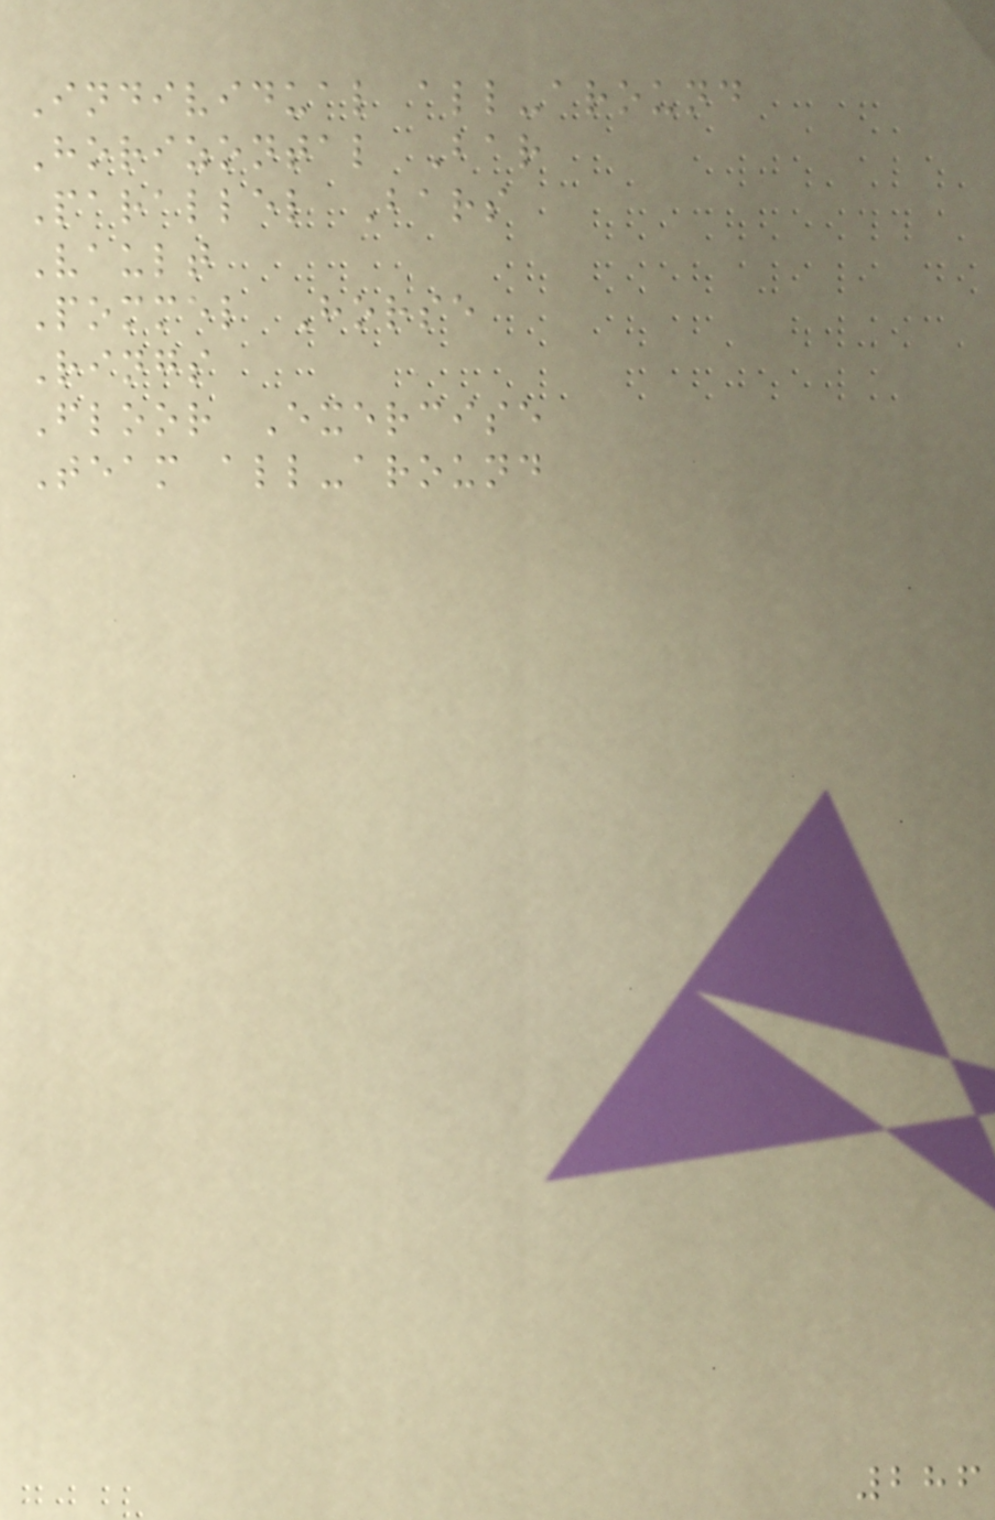Individual all-around
Horizontal Bar
Parallel Bars
Vault
Pommel Horse
Rings
Floor Exercise
Team all-around
286
